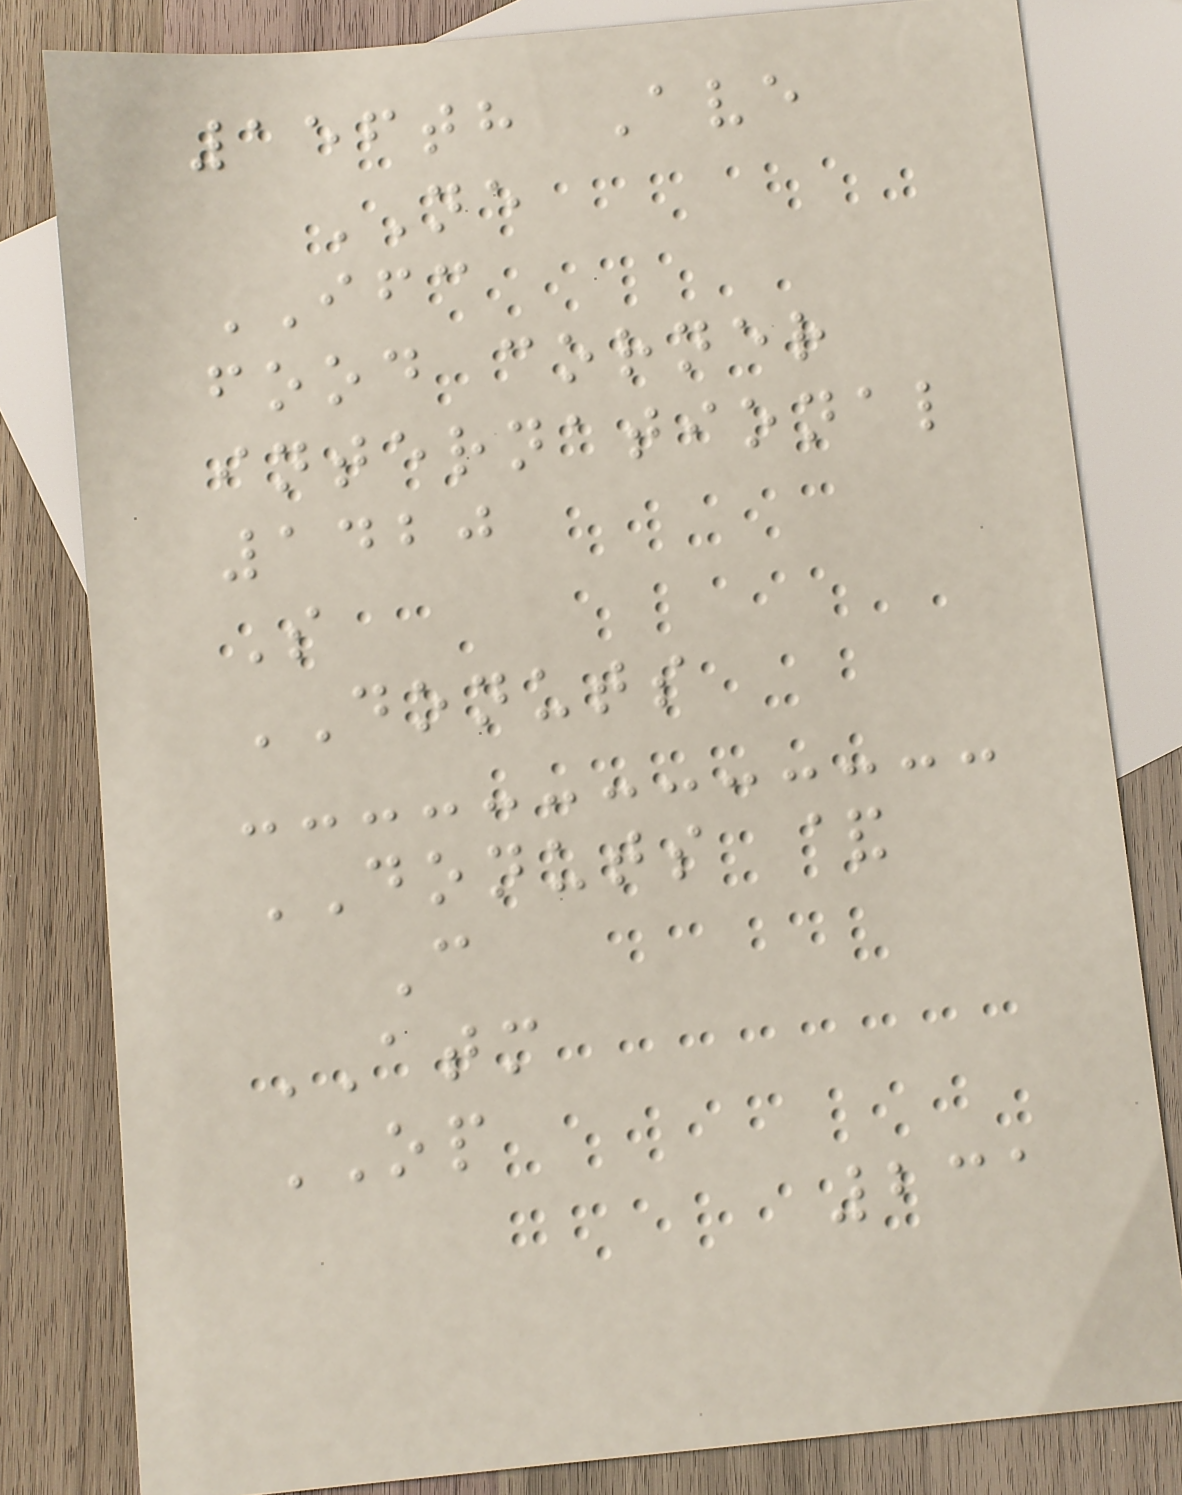156th Ave
NE
IFC
food corner
international
1420
S
DONUTS
DONUTS &
C
ATM
OP
231
